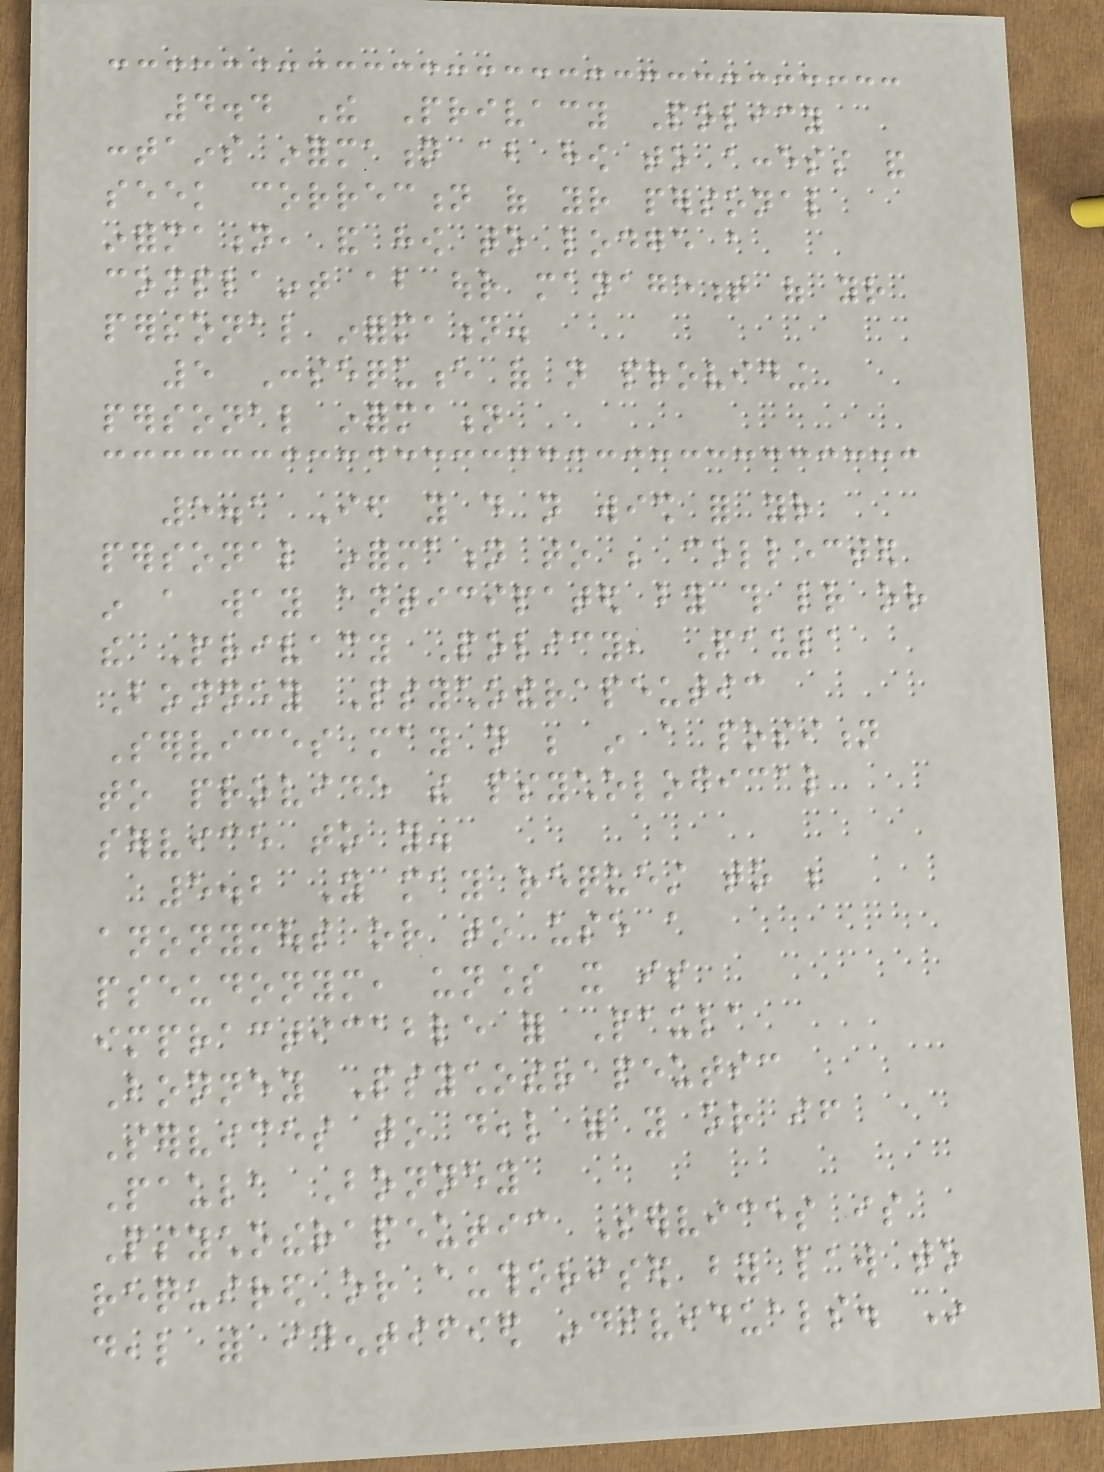4.4 The Privacy Policy
contains information about how to access and
seek correction of your personal
information, and how to lodge a
complaint about our management of your
personal information.
5 Consequence of not providing
personal information
5.1 If you do not wish for your
personal information to be collected
in a way anticipated by this letter or
the Privacy Policy, Paula
Bonney Psychotherapeutic
Services may not be in a position
to provide the psychological
service to you.
5.2 You may request to be
anonymous or to use a
pseudonym, unless it is
impracticable for Paula
Bonney Psychotherapeutic
Services to deal with you or if
Paula Bonney
Psychotherapeutic Services is
required or authorised by law to
deal with identified individuals. In
